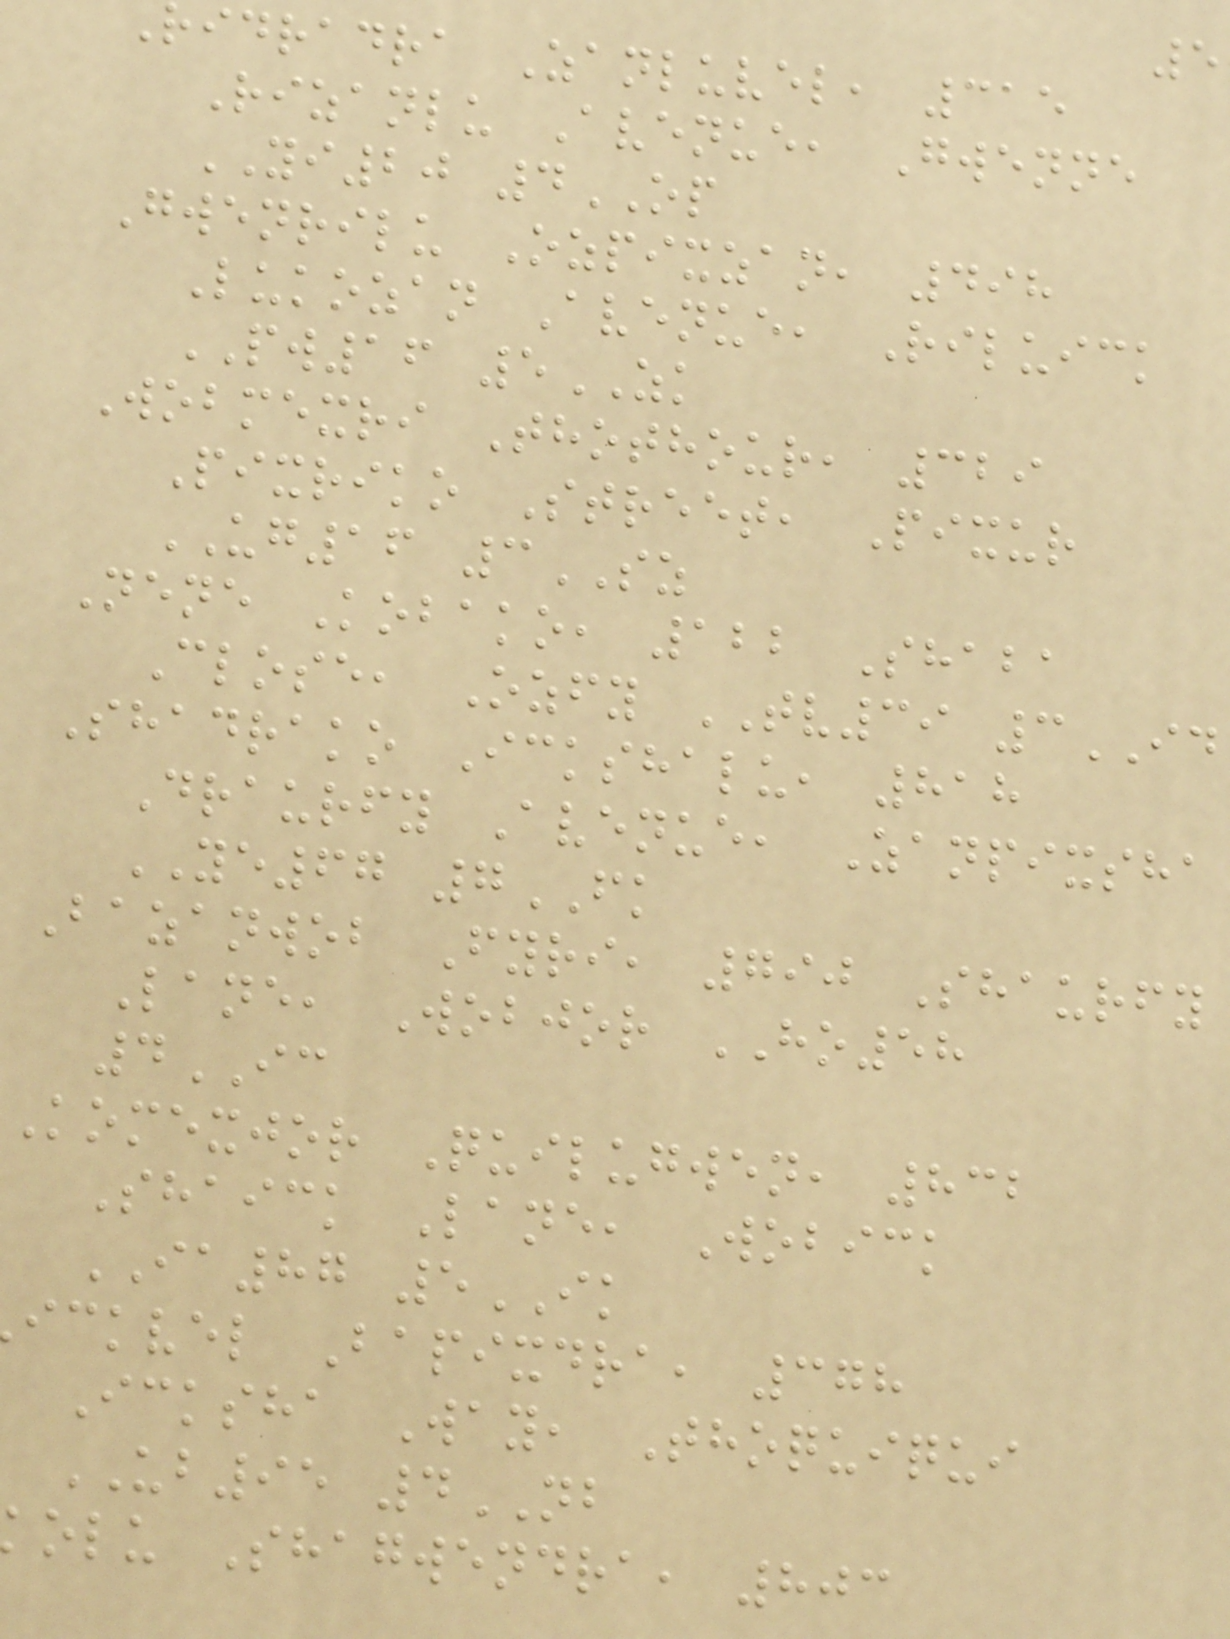ridradra Zanluvel, 315
Rizanlu Avenue, Gwenne
YI20 4OP
Gwenrilu Ozpixzan, 498
Lukozan Avenue, Riluick
PW16 5ZK
Wobmexri Thothour, 329
Pixriko Street, Pixur
UG16 3SZ
Nene Kobako, 122 Shaba
Close, Ozfy TV39 3ID
Shadrako Ickshalu, 818
Draurfy Avenue, Zanpixsha
YE67 7FK
Bazanwob Fyri, 790 Shaurfy
Lane, Wobjor HO58
4IC
Komexjor Quilugwen, 832
Shaick Lane, Wobick
IA87 5IK
ickvel Bapixdra, 378
Icksha Way, Thoquiqui
UB95 4NB
kolu Shagwendra, 803
